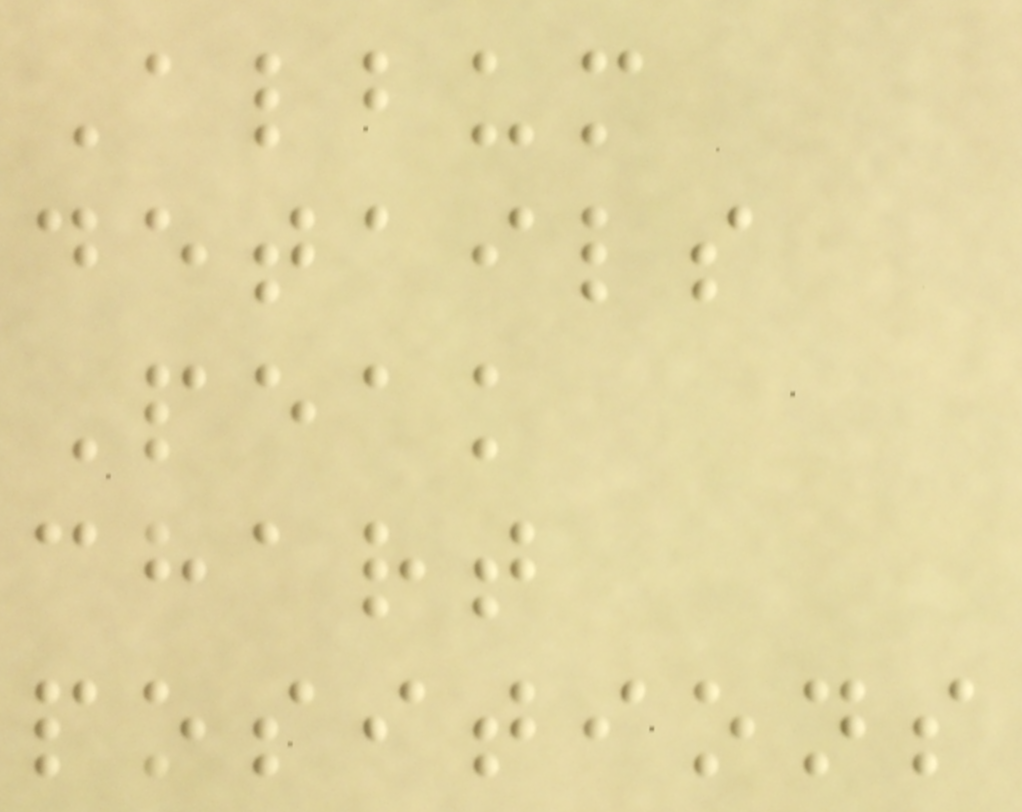Album
details
Peak
chart
positions
